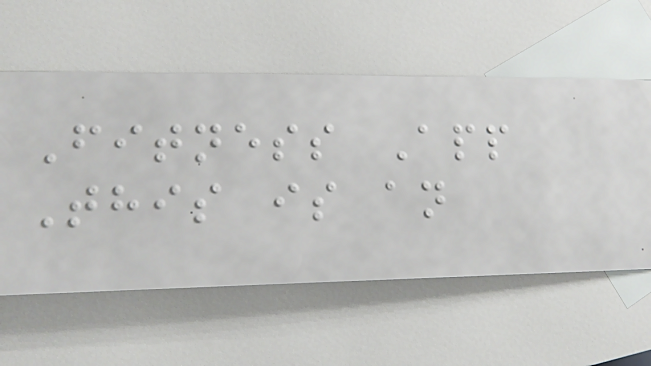Fitness App
This is an
